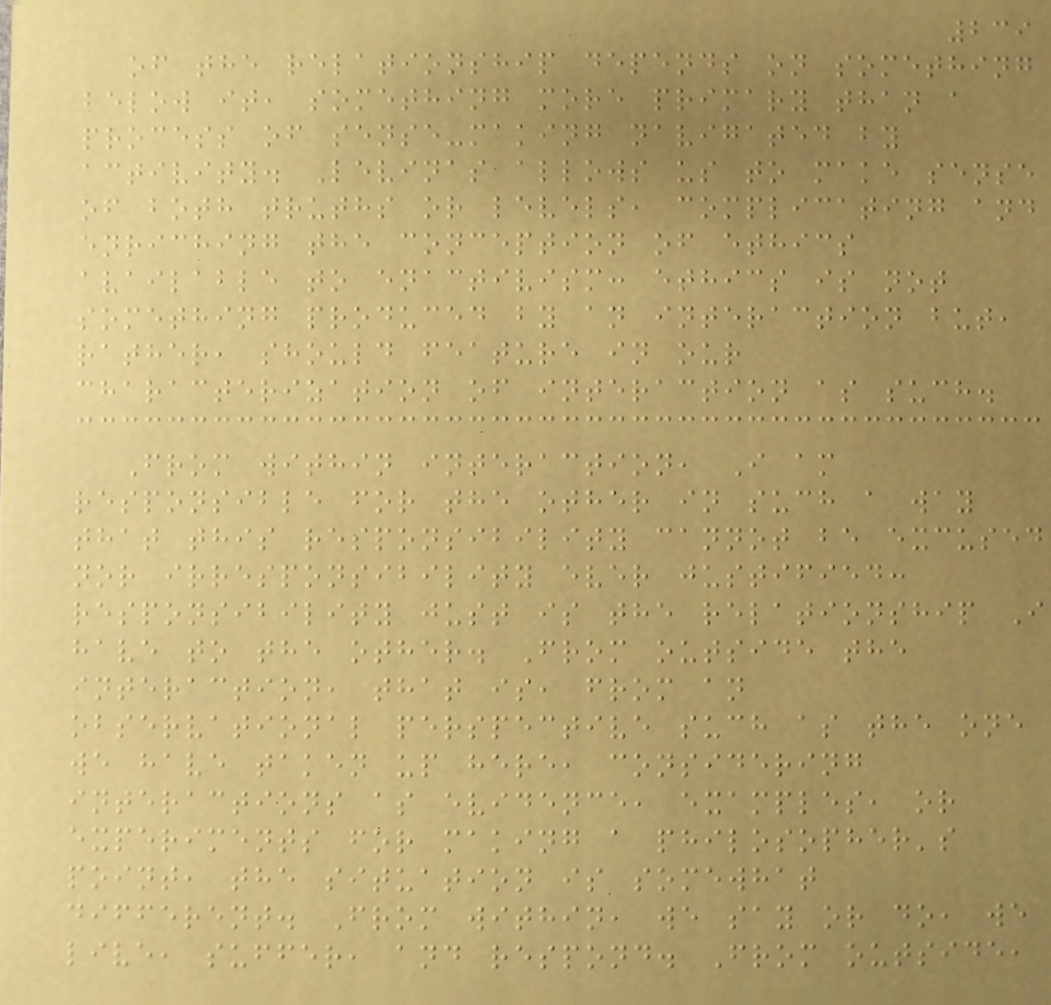239
of the relationship depends on something
below it, something more primary than a
process of sense-making navigated by
activity. Levinas allows us to make sense
of both truths or levels, complicating and
enriching the conception of ethics
available to enactivism: ethics is not
something produced by an interaction but,
rather, should feature in our
characterization of interaction as such.
From within interaction, I am
responsible for the other in such a way
that this responsibility cannot be excused
nor irresponsibility ever justified:
responsibility just is the relationship I
have to the other. From outside the
interaction, that is, from an
observational perspective such as the one
we have taken up here, considering
interactions as evidence, examples, or
experiments for making a philosopher's
point, the situation is somewhat
different. From within, we say or do, we
live, suffer, and respond. From outside,
